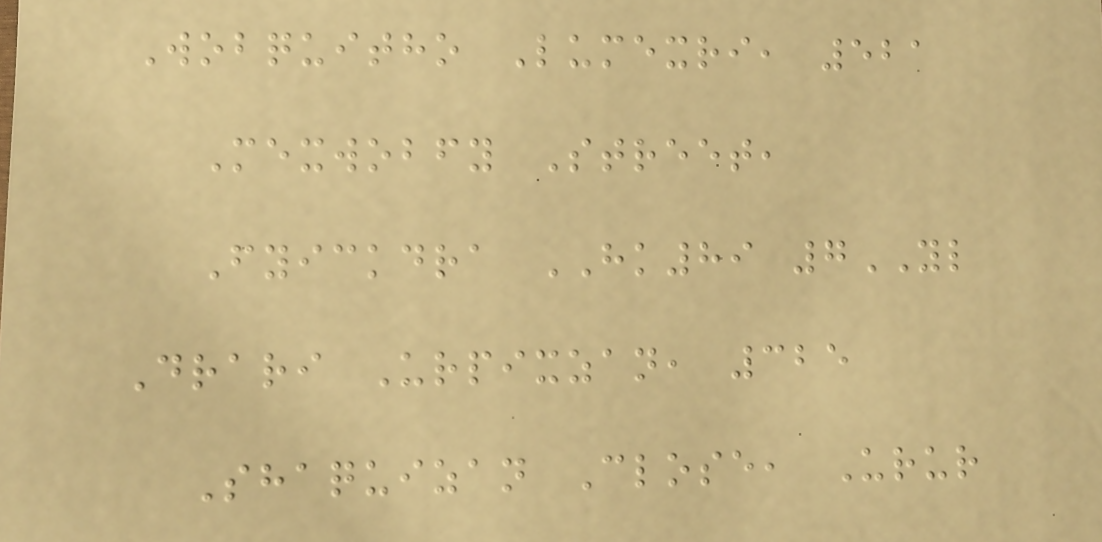Wobquitho Lumexri, 521
Mexwobfy Street,
Fyickdra HK89 7YL
Drari Urpixzan, 325
Shaquizan Close, Urur
